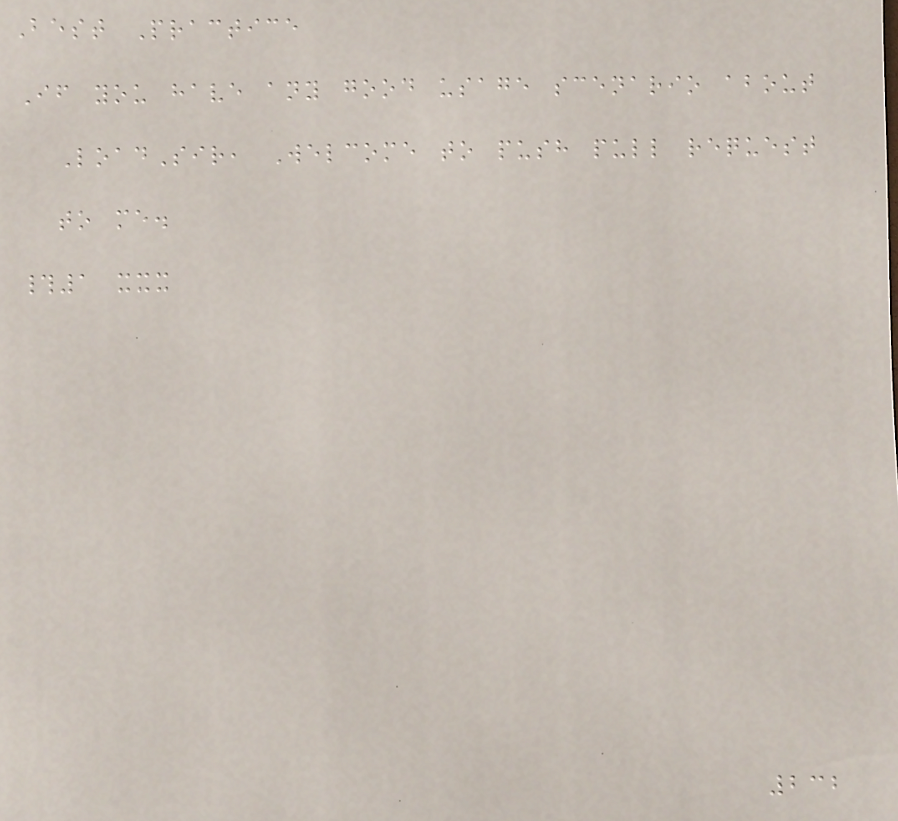Best Practice
If you have any good usage scenario about
LoadSir, Welcome to push pull request
to me.
#1 xxx
232
